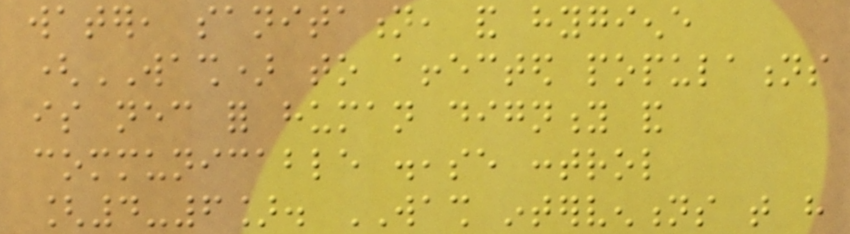water, sanitation, and hygiene
(WASH) to affected populations
is necessary for human dignity and
communicable disease control
[4-6]. WASH interventions that have
